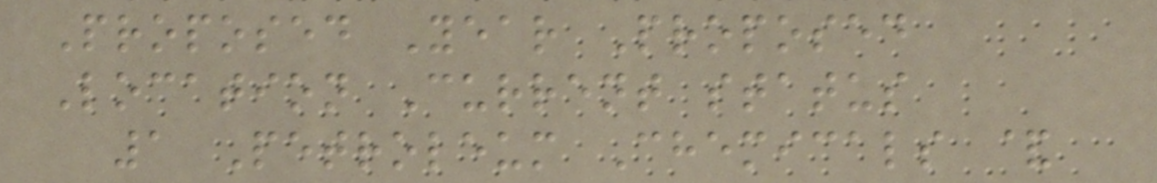Proposed Year Proposed
Location Current status
1 Petroleum Chemicals &
